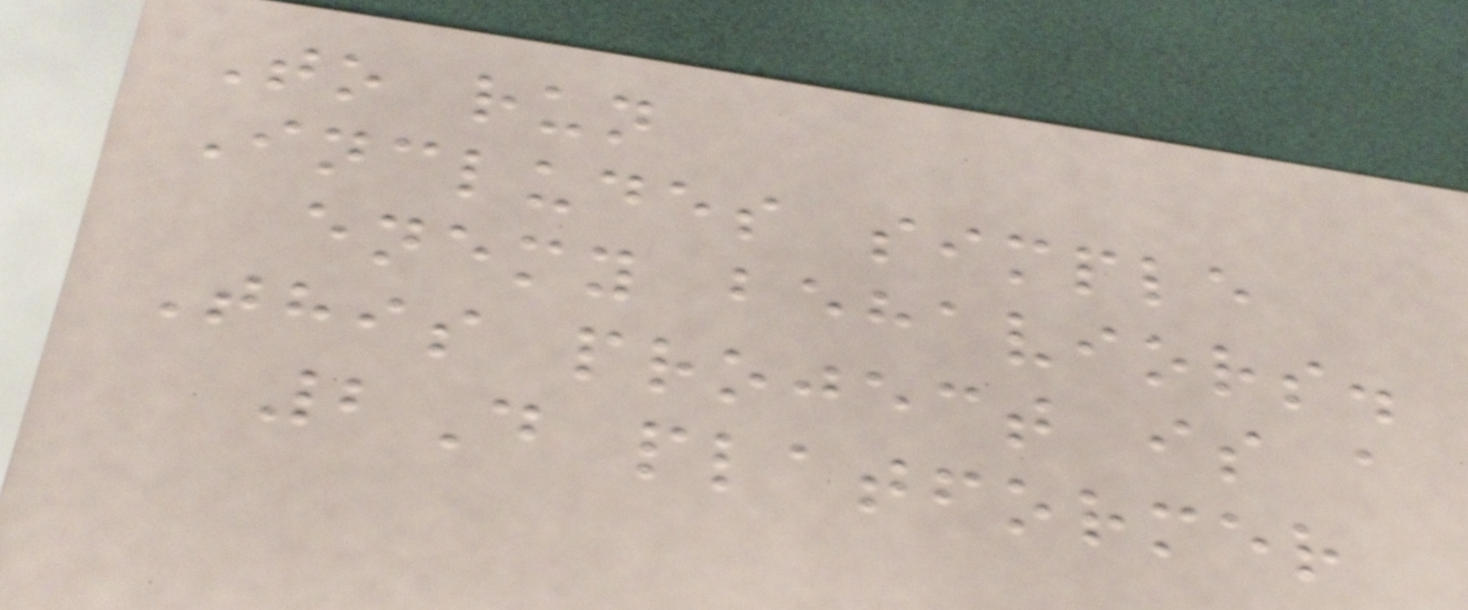To run
Includes simple
enemy behaviors.
This project is a
2D platformer
